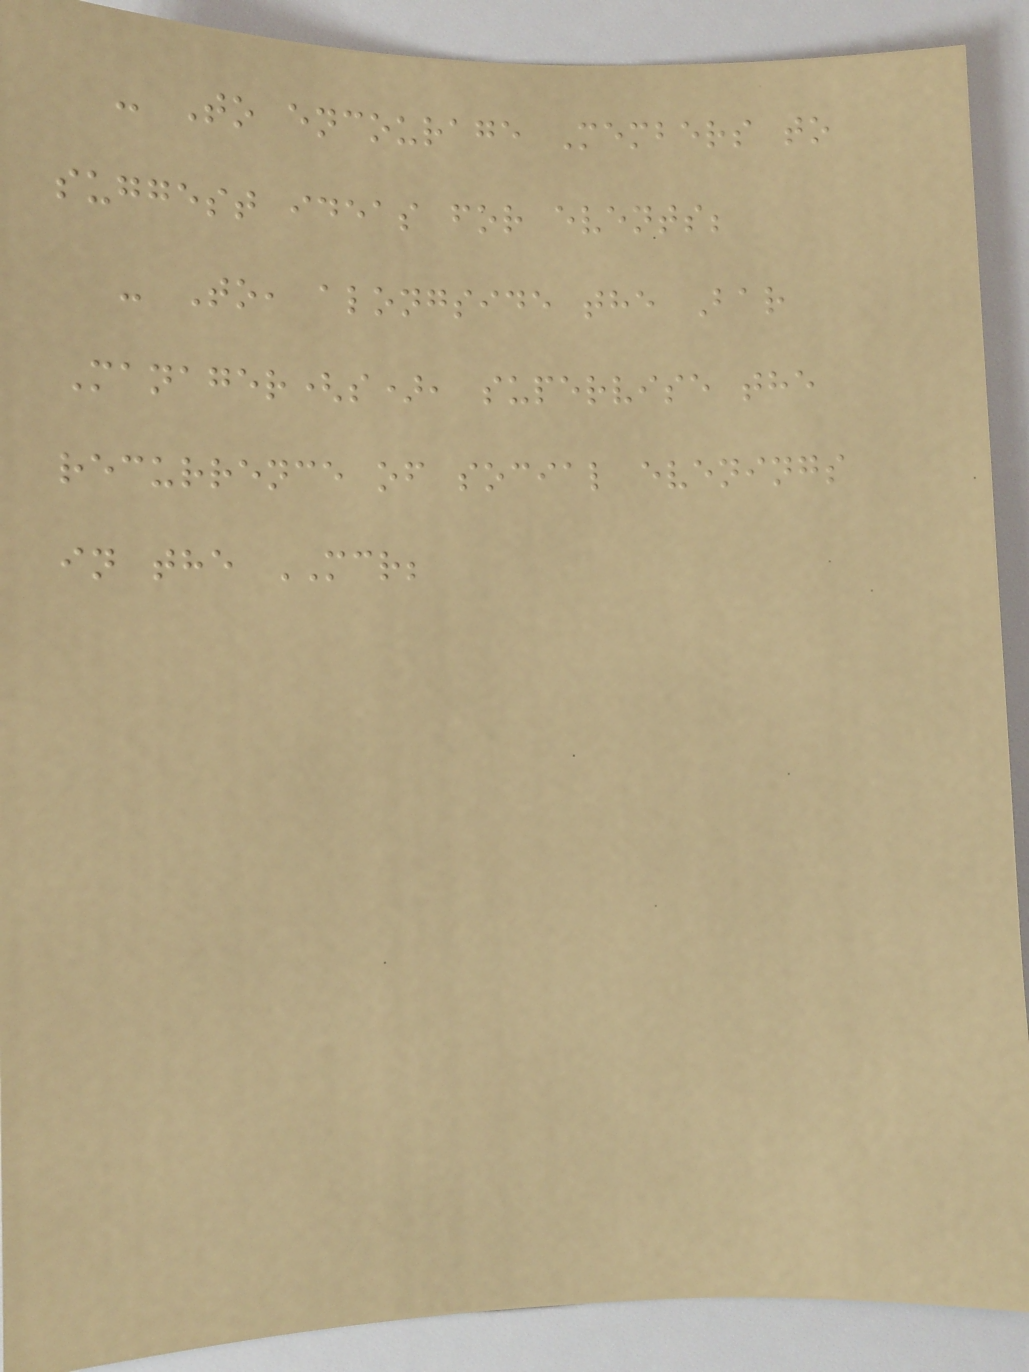- To encourage Members to
suggest ideas for events;
- To, alongside the Bar
Manager(s), supervise the
recurrence of social evenings
in the MCR;
